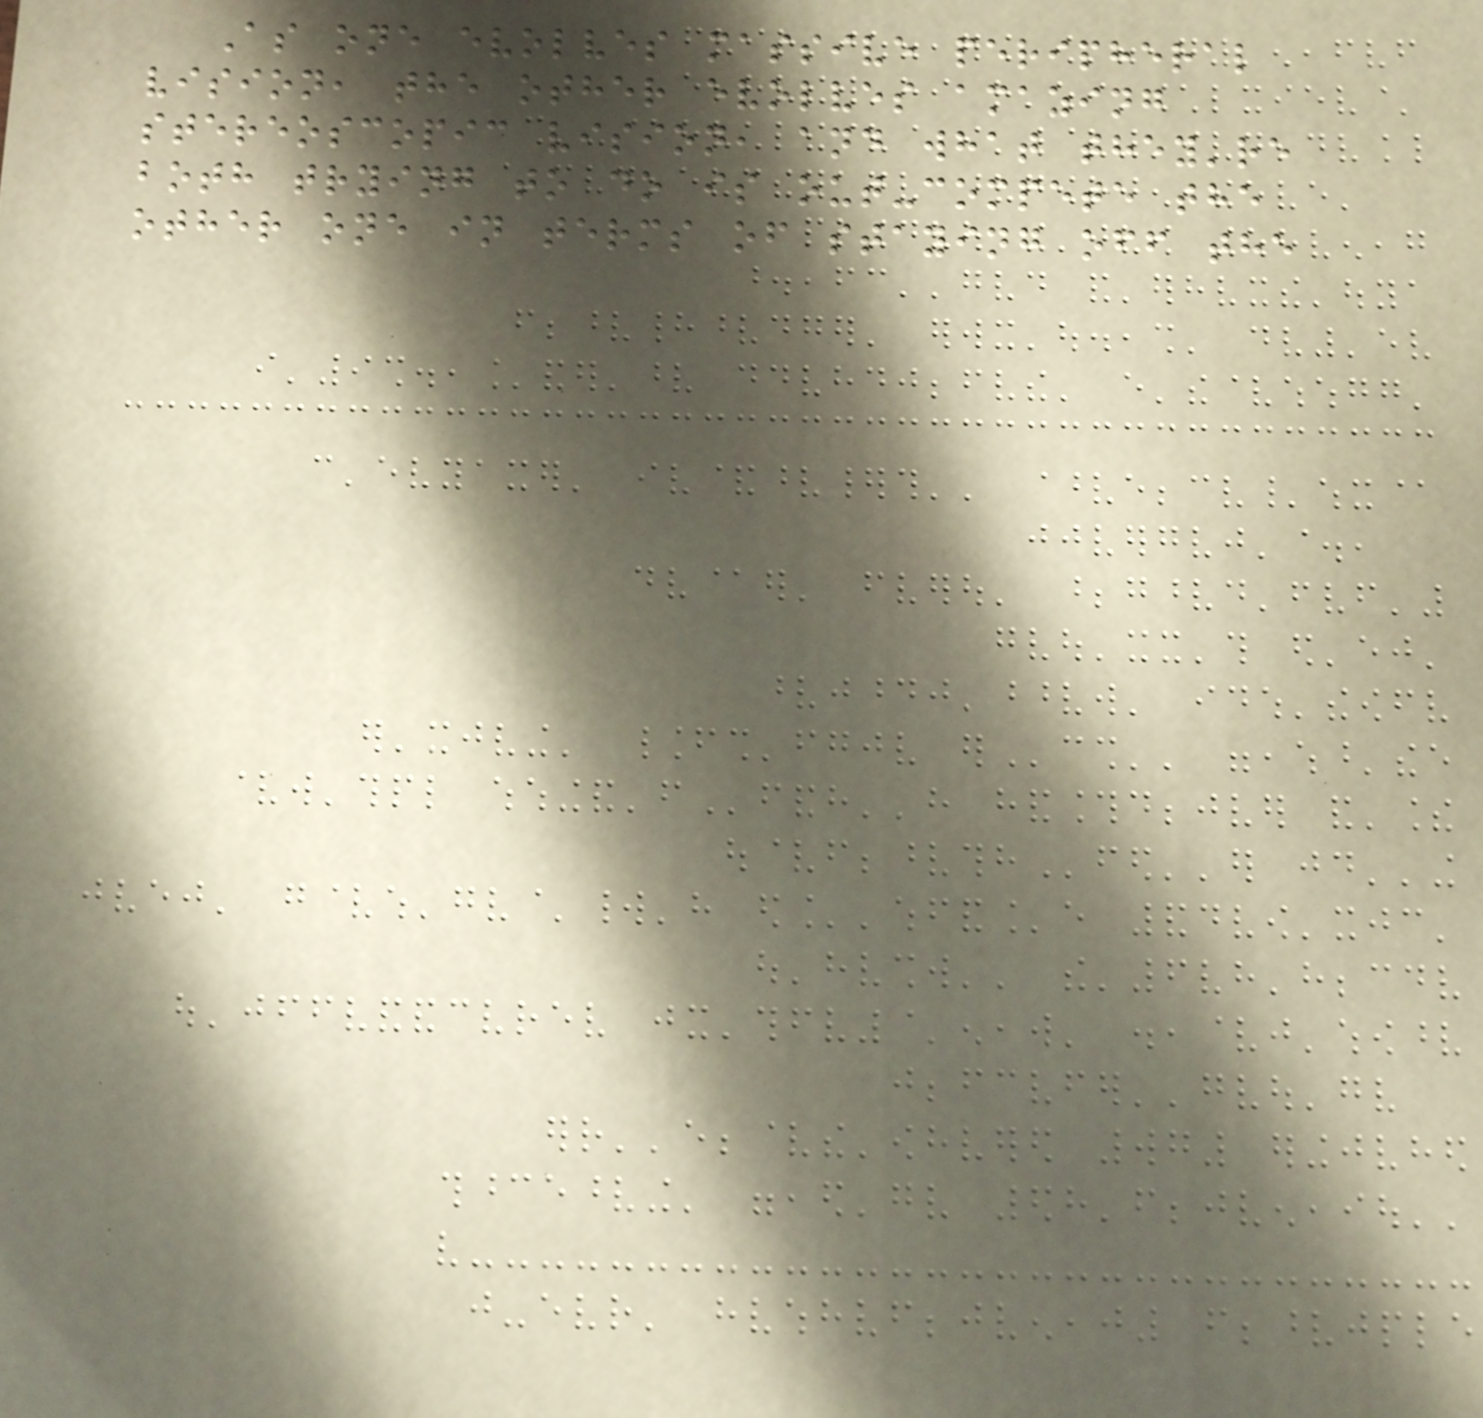As one evolves massive peripheral
vision, the other evolves amazing
stereoscopic vision, and what they're
both trying to do is out-compete the
other one in terms of staying off the
